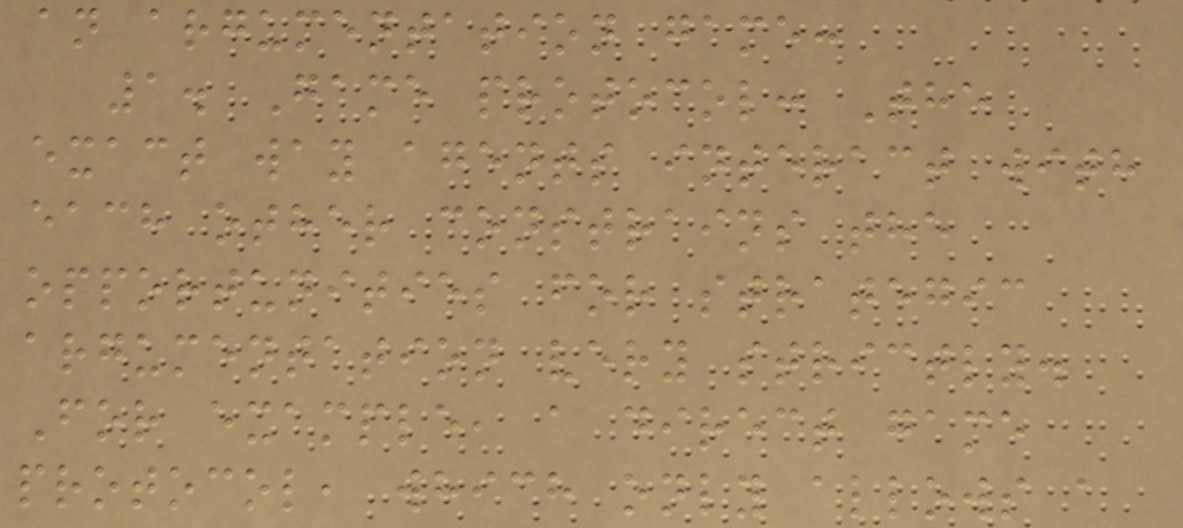an argumentation game:
1. Game protocol: The
exact way agents interact with
each other constrains the
opportunities for strategic
argumentation very strictly.
For example, a direct game
protocol, which only allows a
